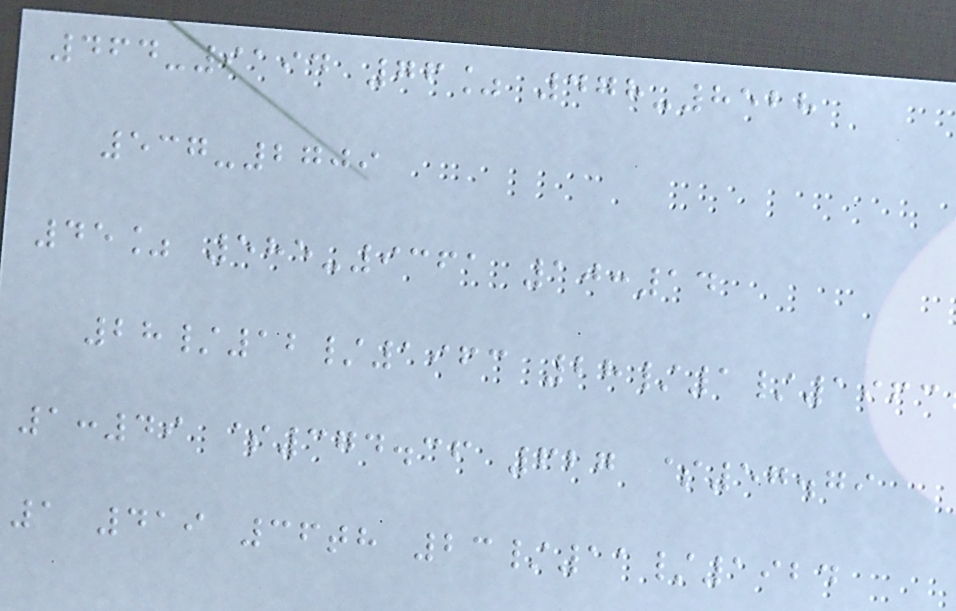464-9194 76% 478-8528
537-2709
45% 585-9361 10:14
28/12/1963 28/1/1963
1:49 $374.36 627 $57.79
1 419 36th 23/11/1924
